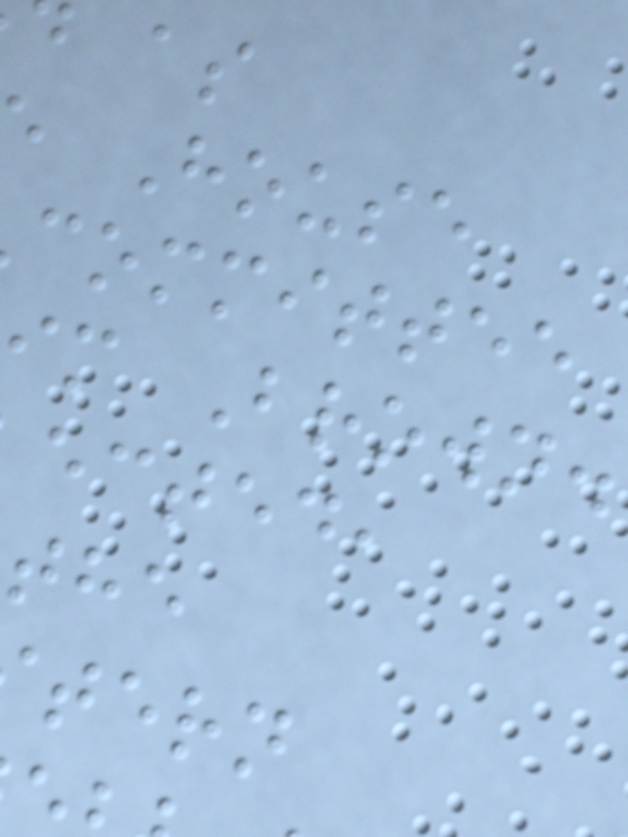House
committee
m Brown.
ected,
